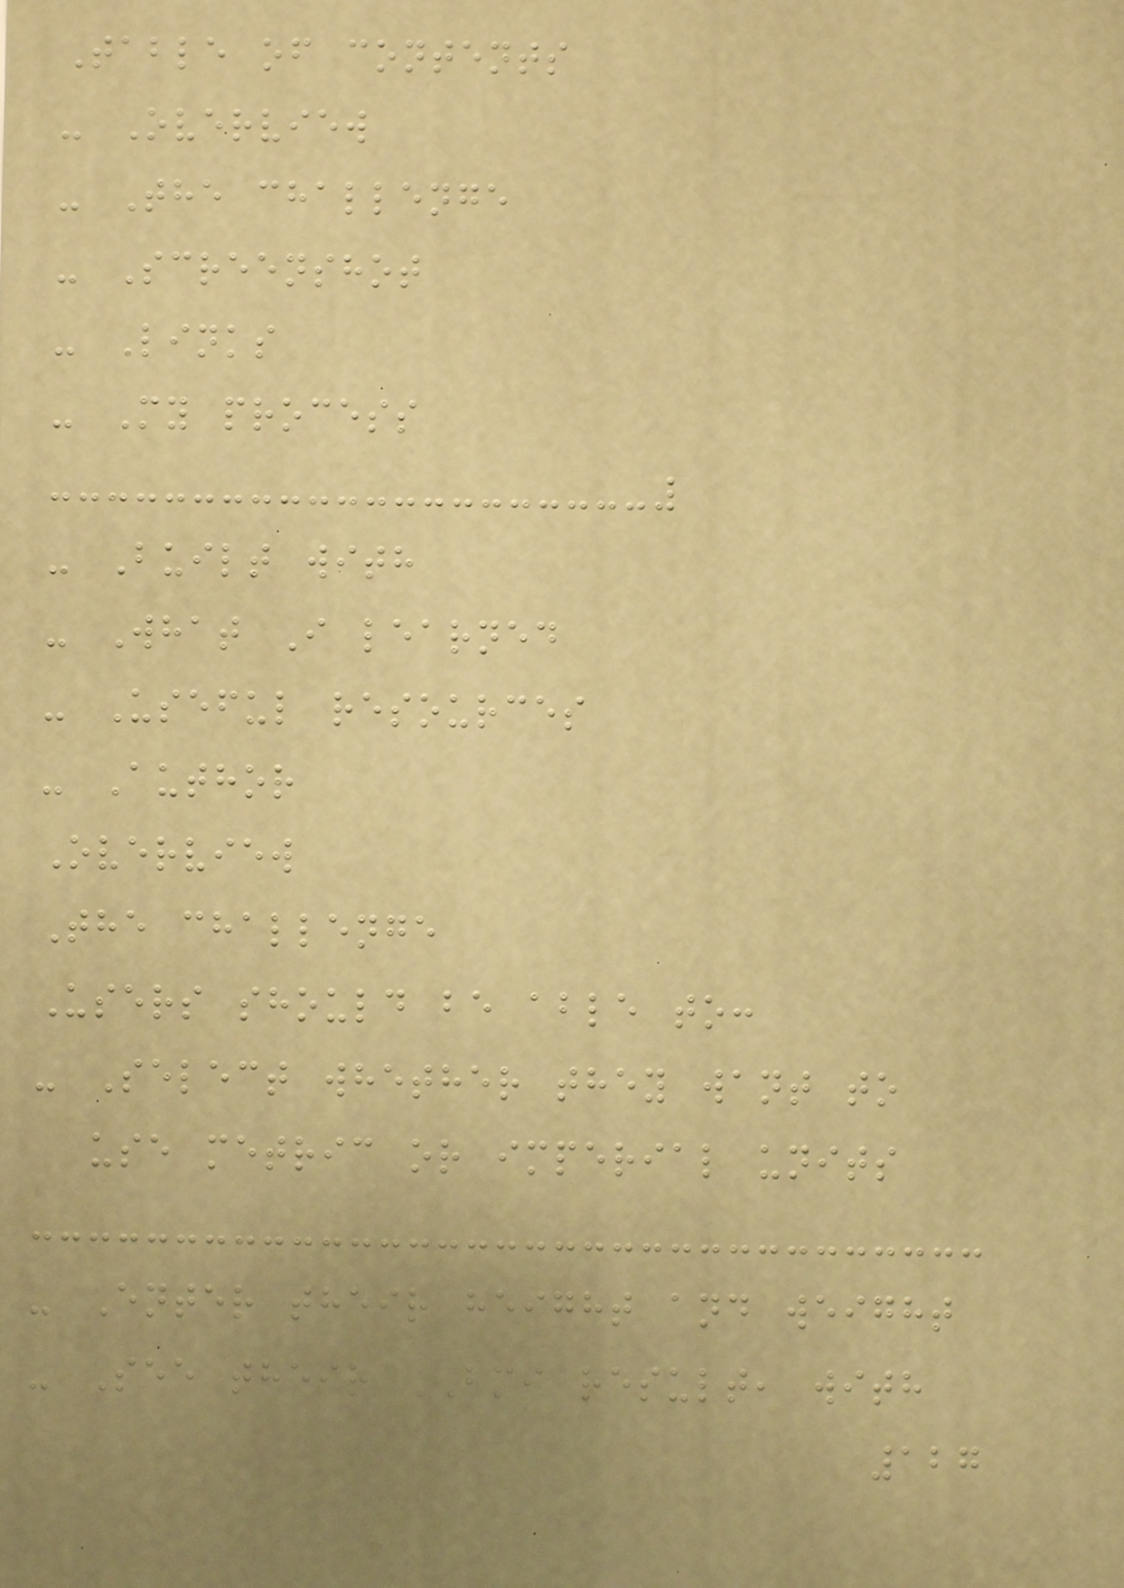Table of contents
- Overview
- The challenge
- Screenshot
- Links
- My process
- Built with
- What I learned
- Useful resources
- Author
Overview
The challenge
Users should be able to:
- Select whether they want to
use metric or imperial units
- Enter their height and weight
- See their BMI result, with
127
